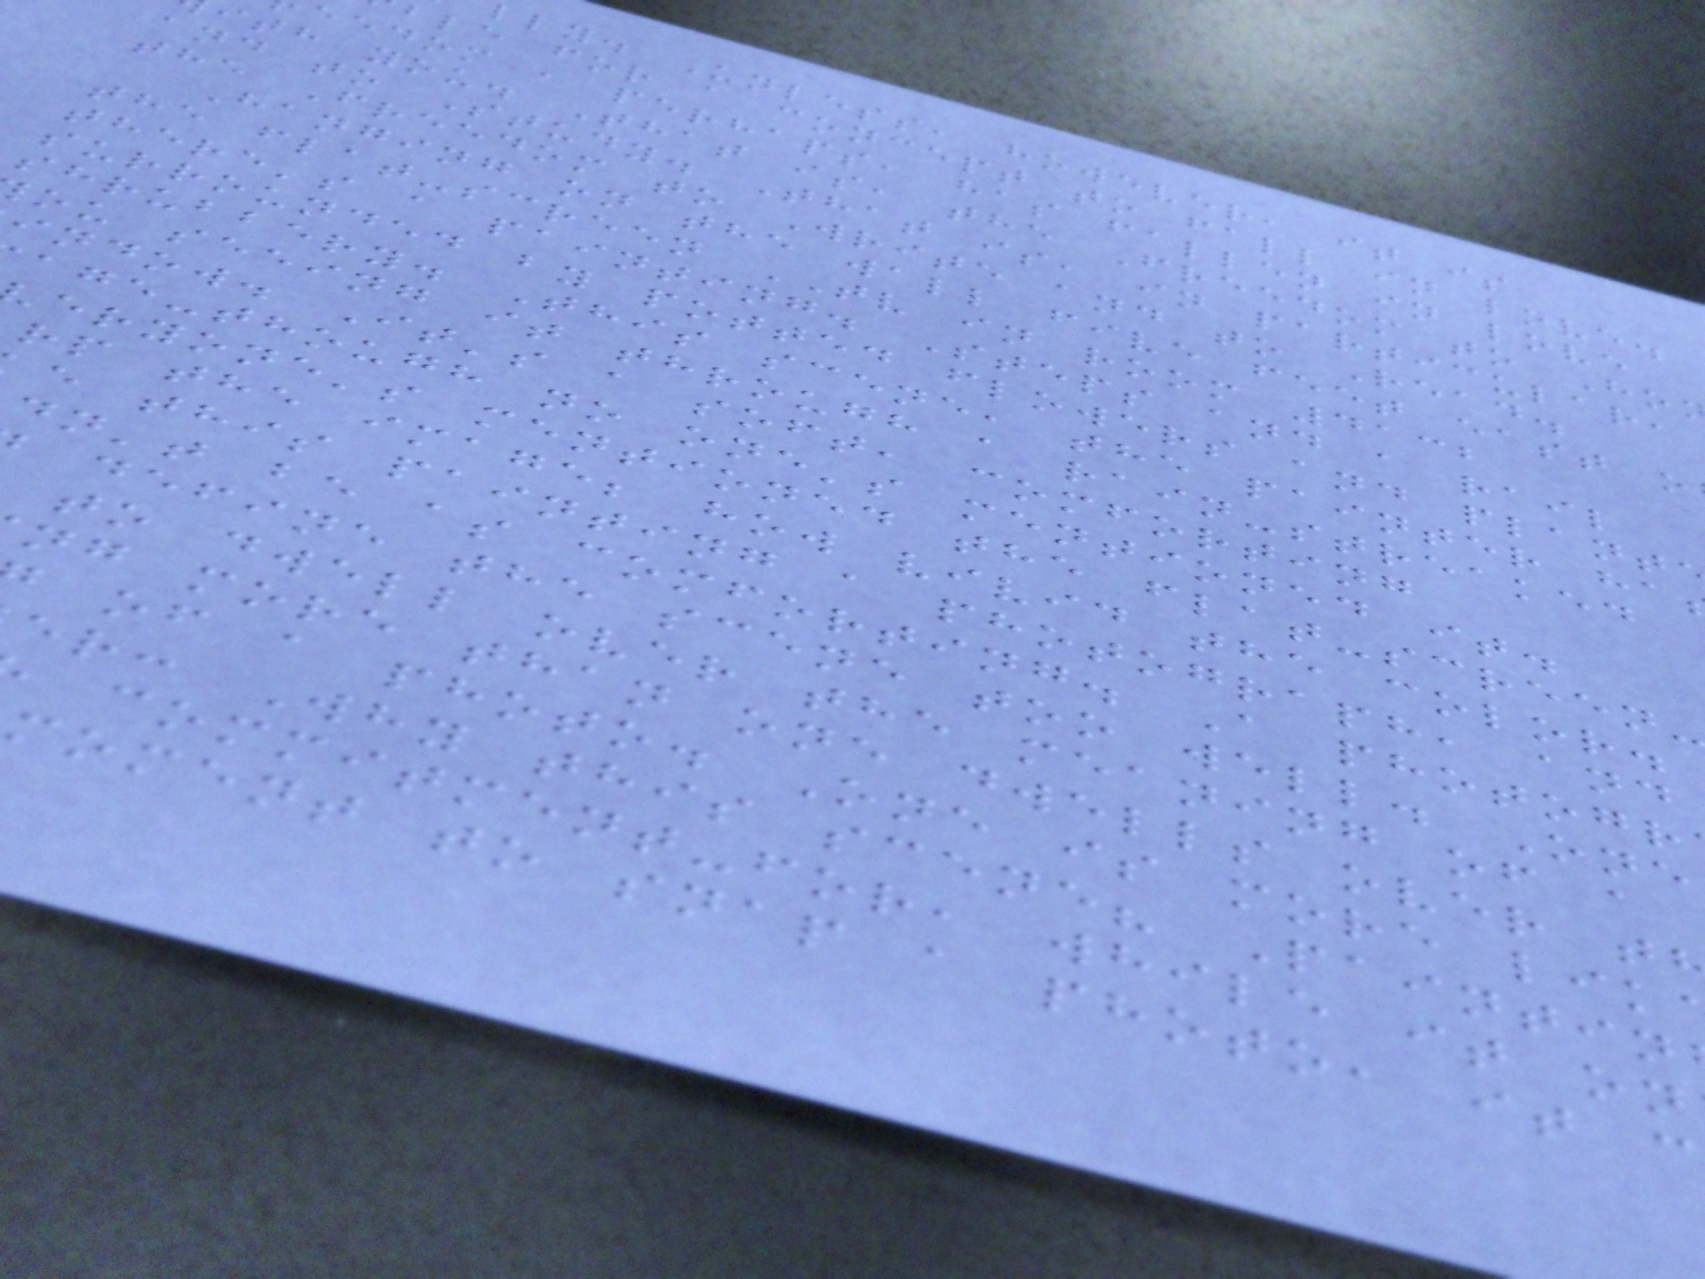lly. Unless, however, it is
ble for a concept to fall in love.
eedom , perhaps, has fallen in love
ith you. That is, the Freedom to Ho
and to Study. That is, in particular,
the Freedom to Write and to Read.
Hanging on the wall five feet east o
the flat-screen TV in room 4132
there's a painting. Steps and a rail
surrounded by potted flowers and plant
shrubbery. This scene, the painter ha
ou seeing it through a rain-streaked
indow. It's a soft, comforting
age-though no one's mentioned it.
eryone's mentioned the flat-screen
rp the image; how vivid the color.
e this painting a photograph, and
dn't be as comforting. A photogr
define the scene too well. One
to dwell over the meaning of a
ng more than one dwells over t
of a photo. One is more lik
er: Why this scene? Paintin
commitment-for, while it on
moment to snap a photo, it c
